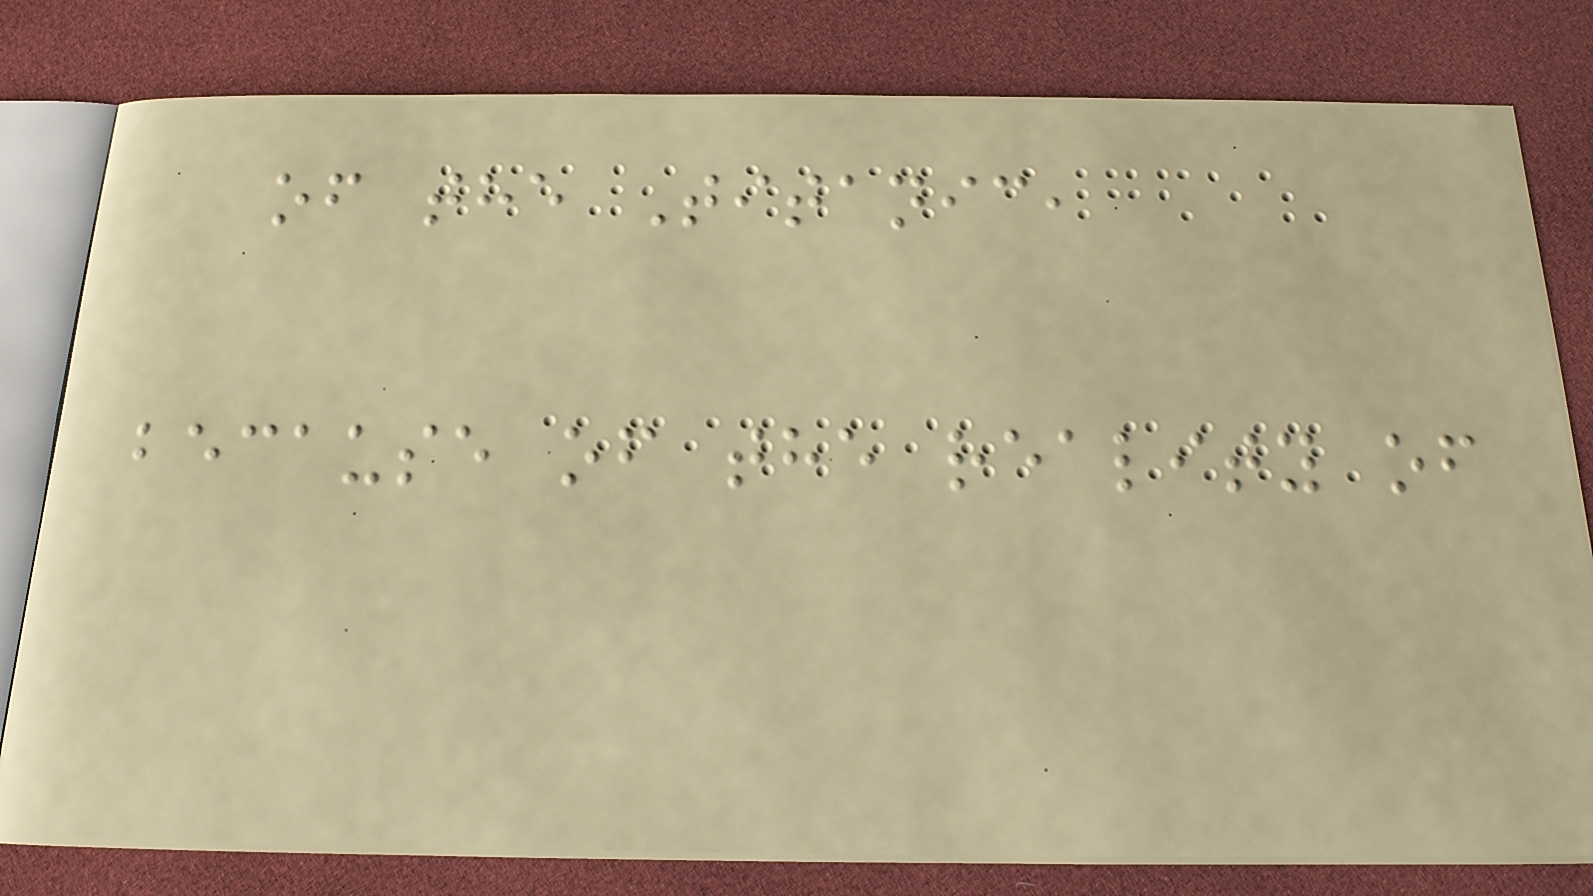of the Titanic,
because of the reality of
